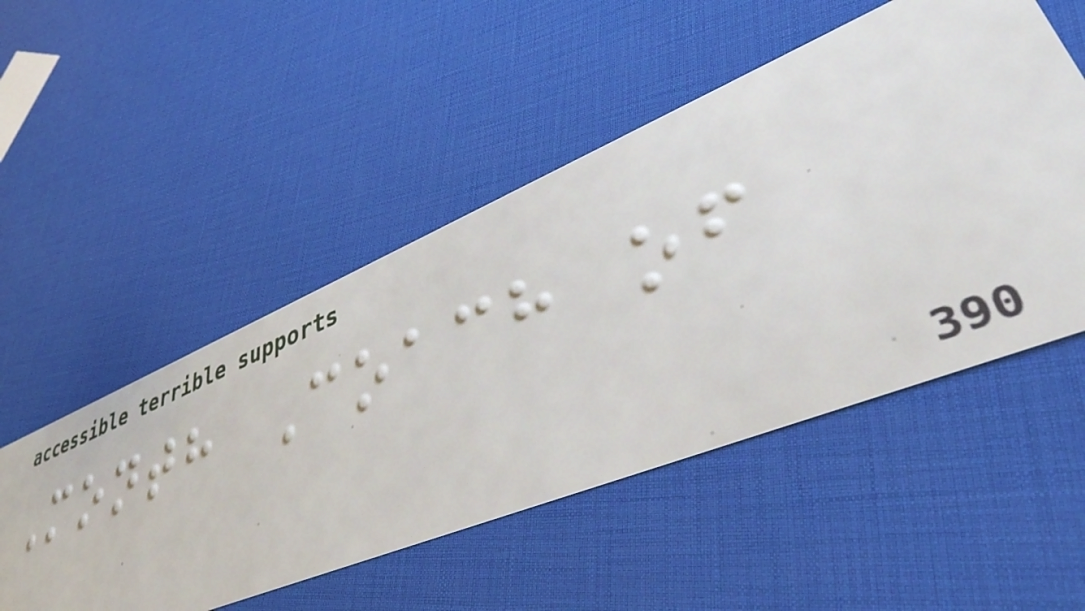Month Coach of
